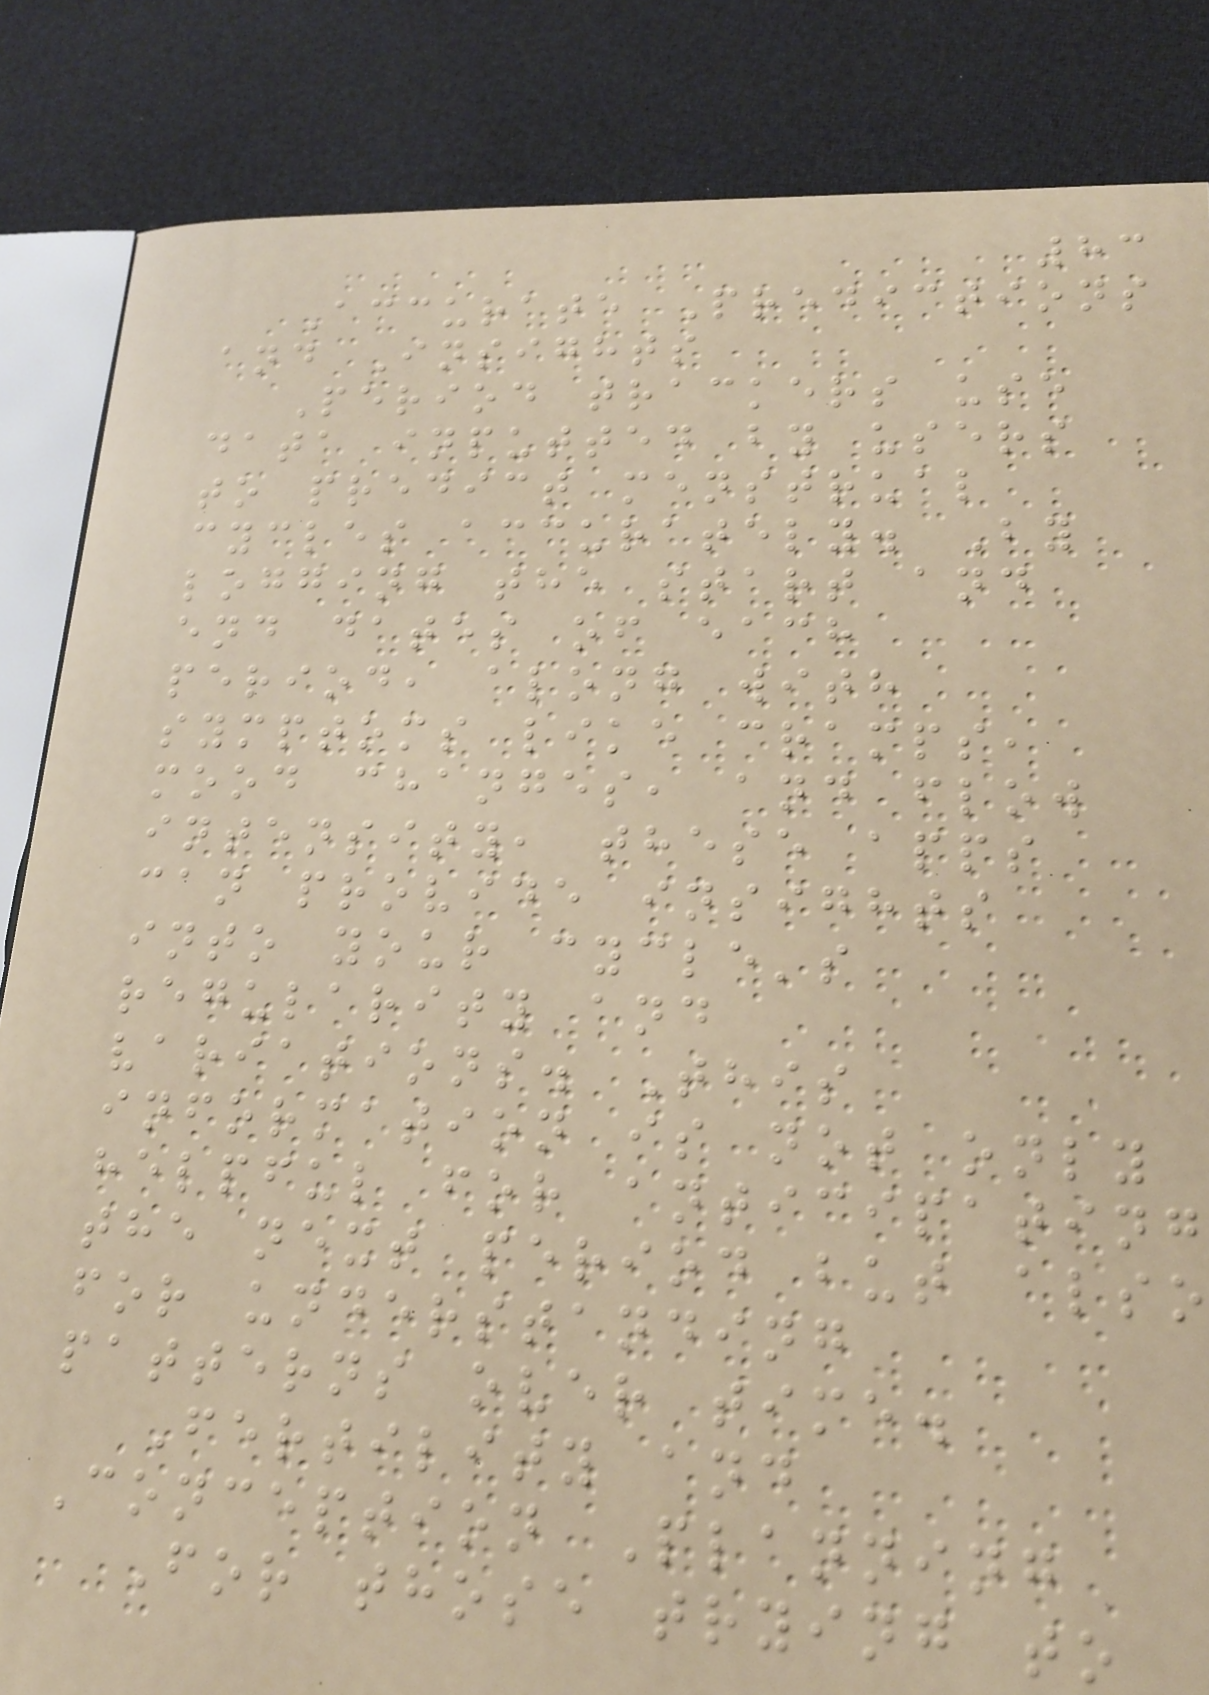83
Accurate Predictions
and Insights
Period trackers use
data inputted by users
to predict menstrual
cycles accurately. By
logging the start and
end dates of each
period, along with
symptoms like cramps,
mood changes, and flow
intensity, these apps
can provide insights
into your cycle's
regularity and
variations. This
information is not only
helpful for anticipating
the next period but also
for understanding
patterns over time.
Fertility and
Conception Planning
For those trying to
